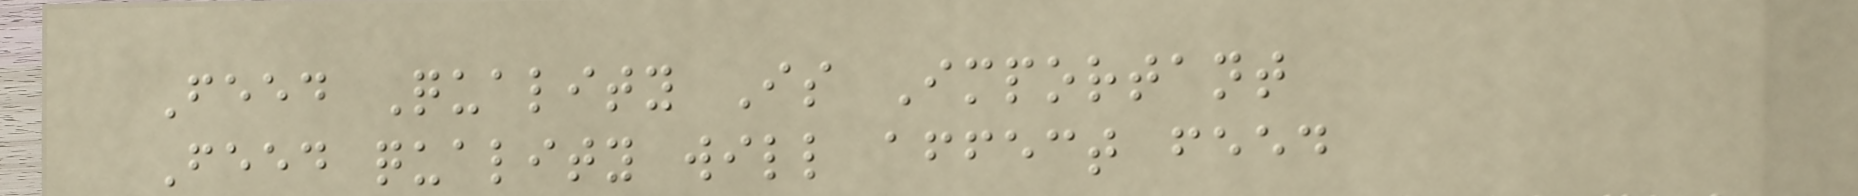Feed Quality Is Important
Feed quality will affect feed
